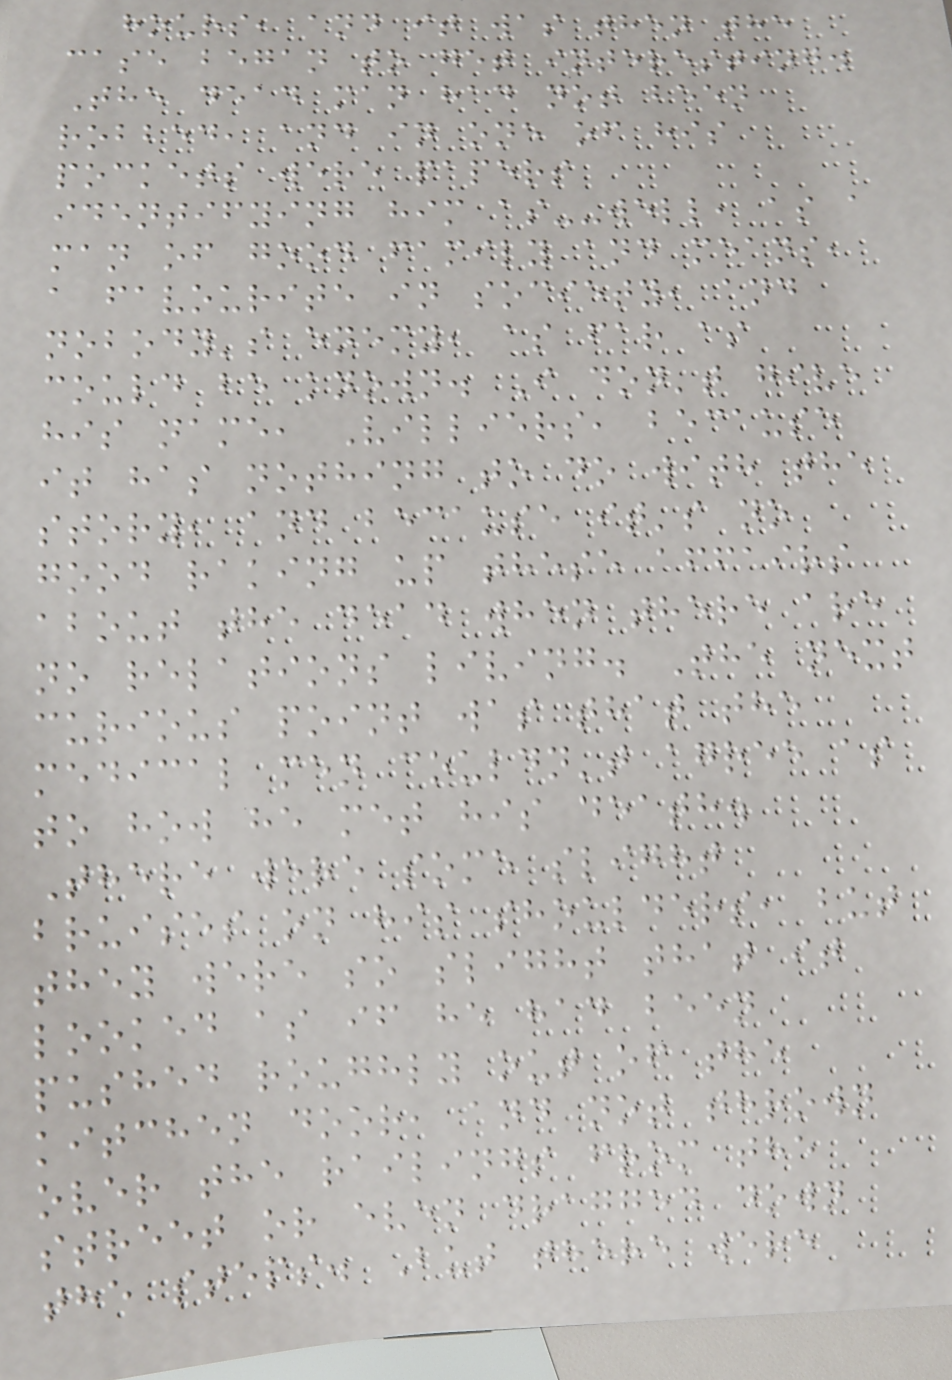hours, and it was then the
case began to get interesting.
The dead man had not been
robbed, and in one of his
pockets were papers
identifying him as--well, as a
man of good family and means,
a favourite in society, and
nobody's enemy, as far as
could be known. I don't give
his name, Villiers, because
it has nothing to do with the
story, and because it's no
good raking up these affairs
about the dead when there are
no relations living. The next
curious point was that the
medical men couldn't agree as
to how he met his death.
There were some slight
bruises on his shoulders, but
they were so slight that it
looked as if he had been
pushed roughly out of the
kitchen door, and not thrown
over the railings from the
street or even dragged down
the steps. But there were
